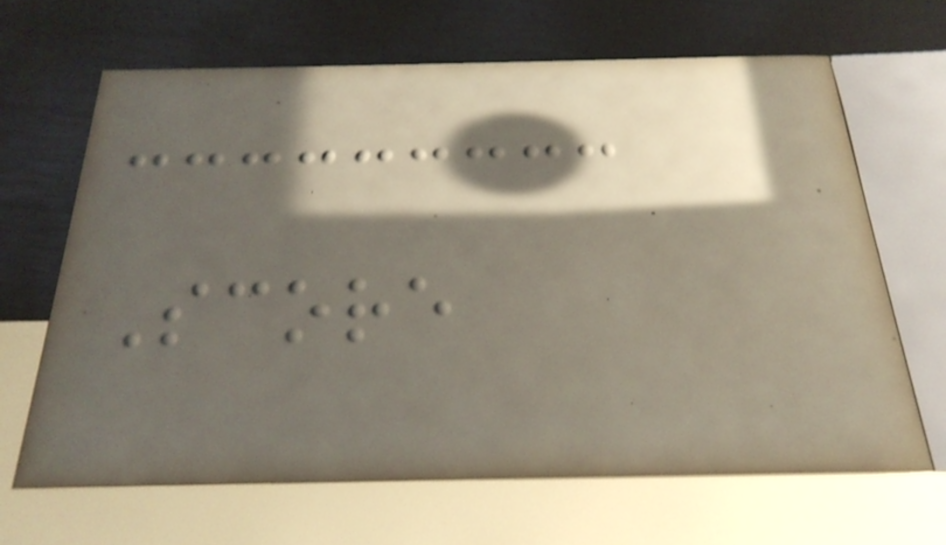Score
